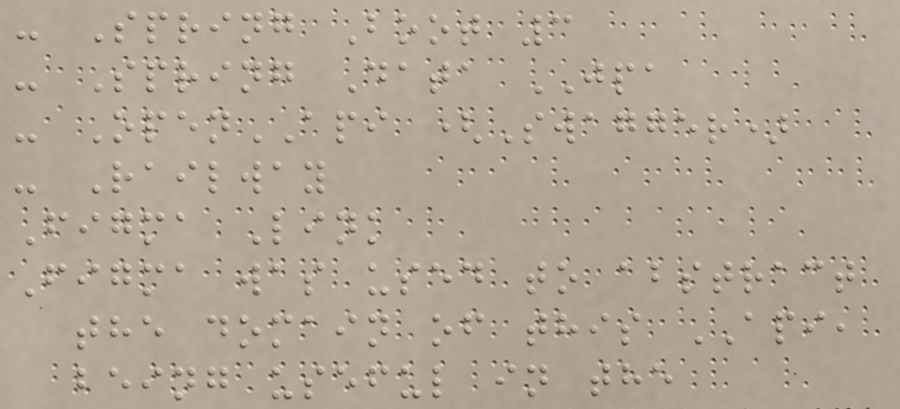- Spring Boot 3
- Spring Data JPA
- OpenAPI (Swagger)
- Railway
Figma Link
Figma was used to abstract
the domain of this API,
being useful in the
